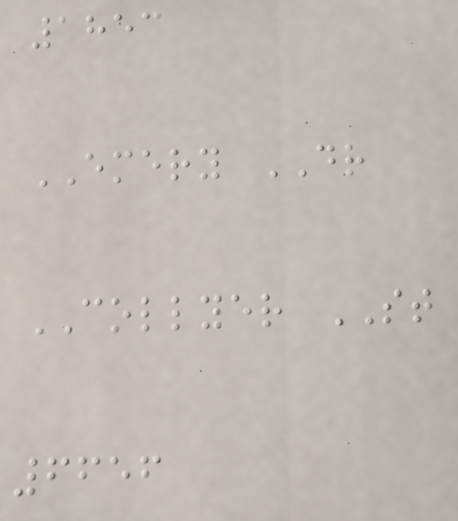1853
EMERY DR
COLLYER ST
6656
